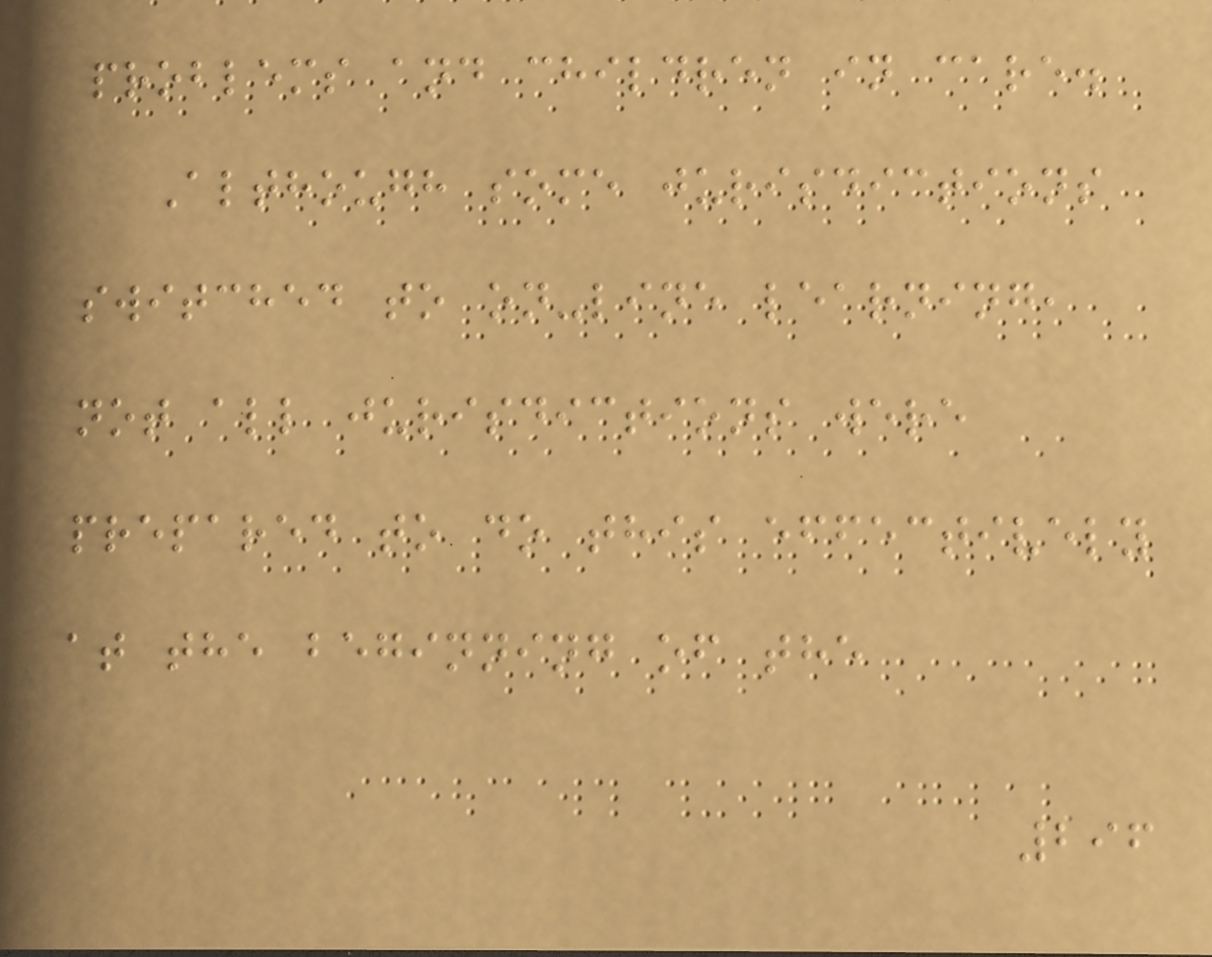problems and children in care.
Although some jurisdictions
switched to on-line learning,
not all jurisdictions were
prepared to do this effectively
at the beginning of the
296
